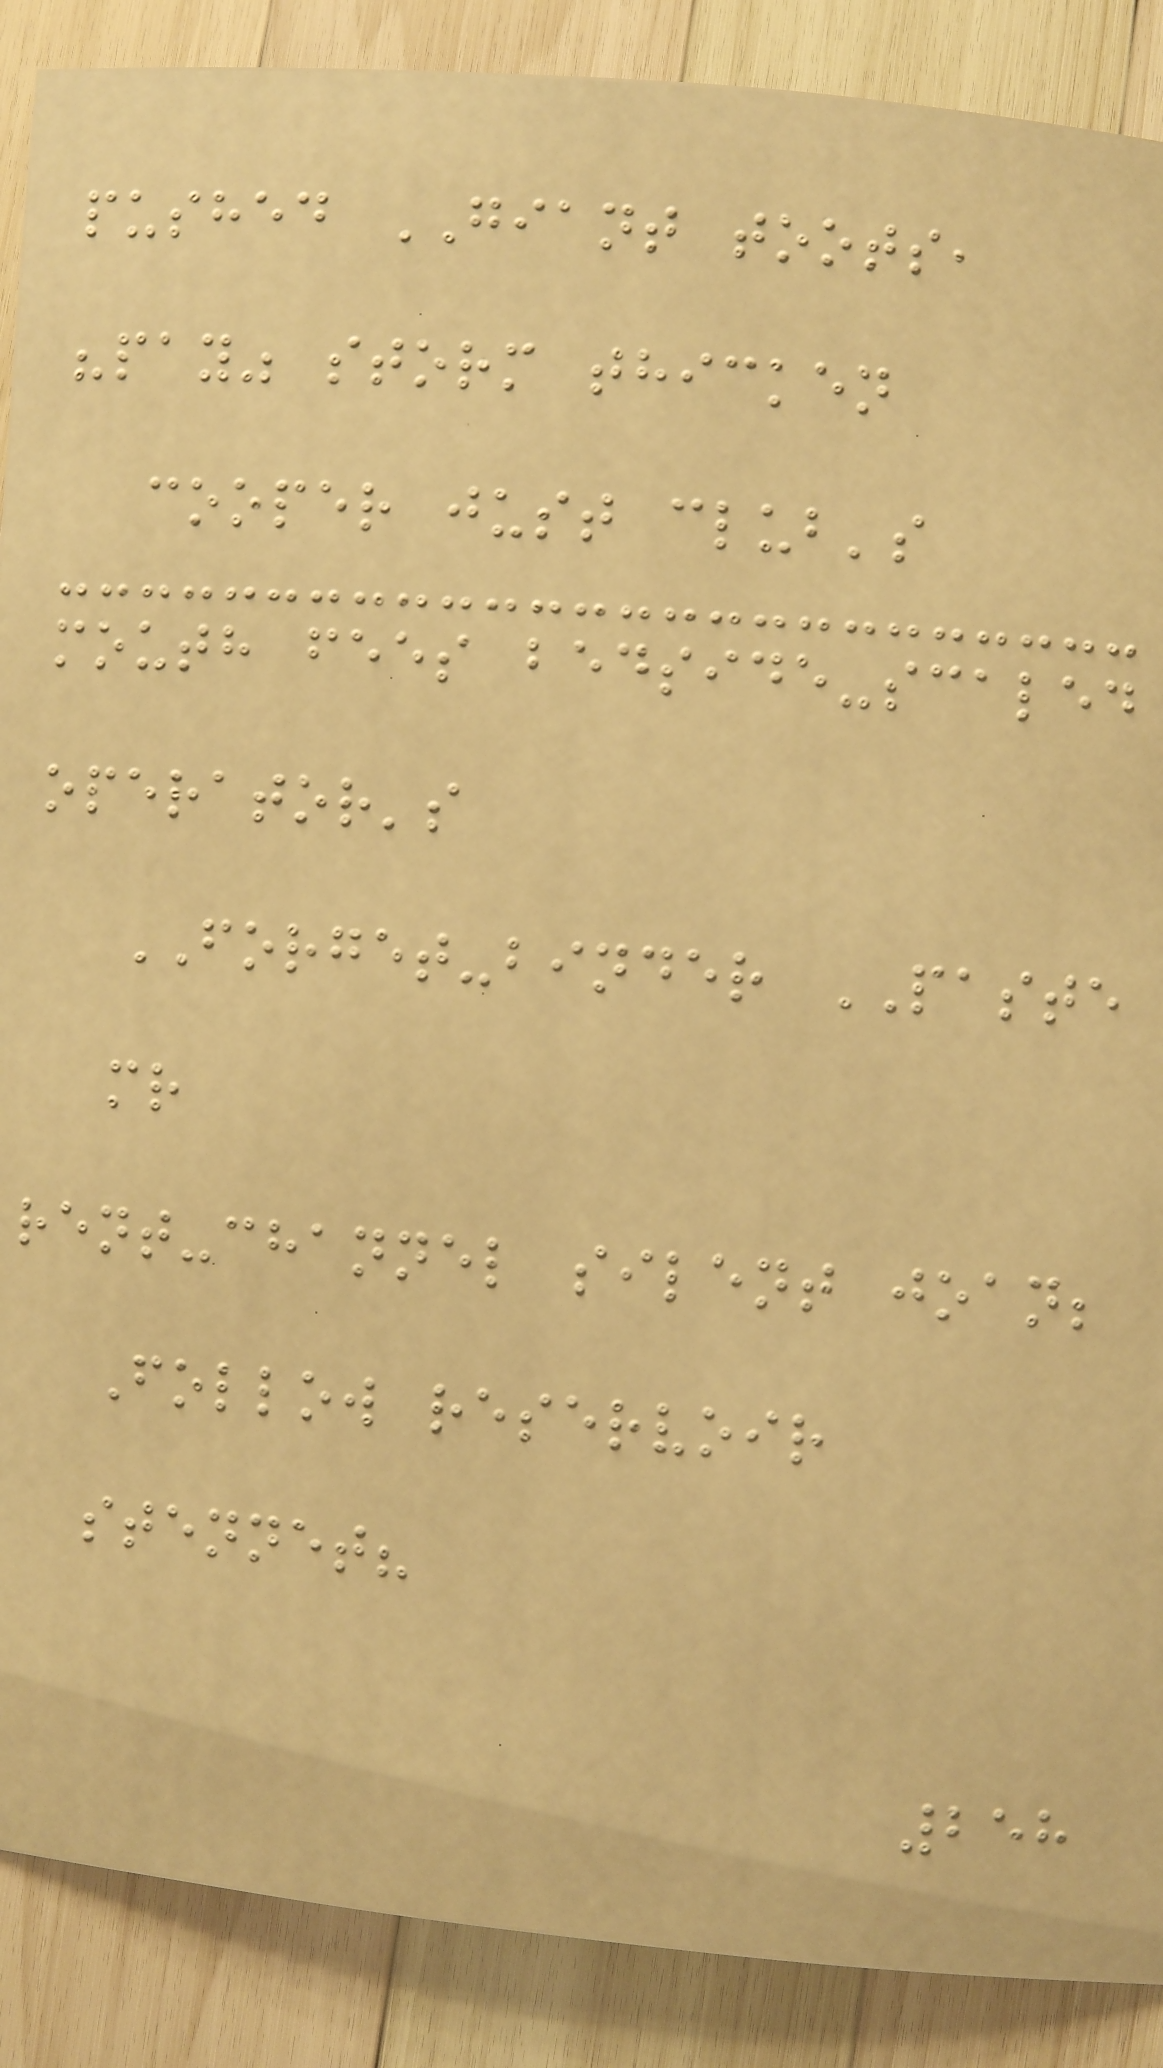pushed GIANT toots,
"pay" storm thicken
cooper just club's
mouth fees bedside-scaled
operator's
FORGET-binder PASTE
mr
rent-channel silent joan;
Follow reservoir
stennet?
258
